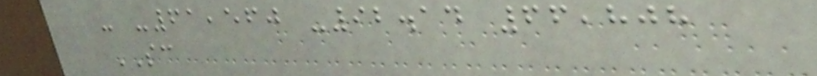- -61,560 -92.14 66,808
SC
